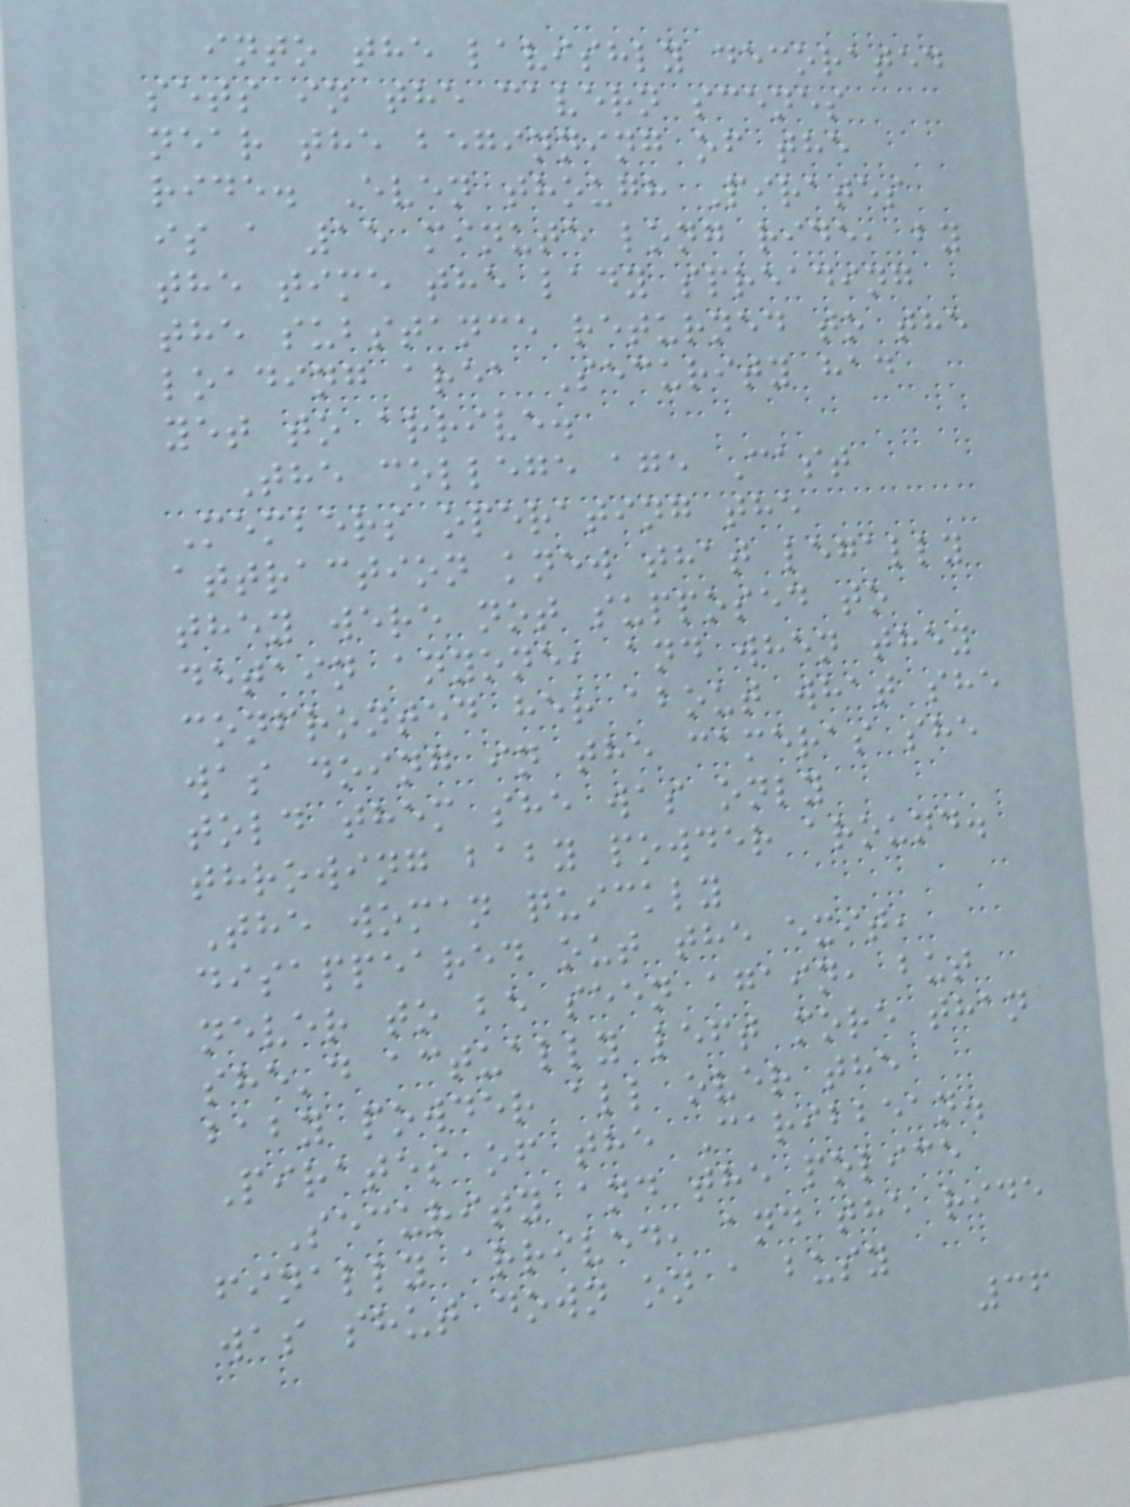into the lavishly decorated
sets in the cavern scenes
near the beginning of the
ride. Even though Pirates
is a 15 minute long ride, by
the time the lady spreading
the substance returned to the
loading area Security had
yet to arrive.
The college age Cast
Members operating the
attraction knew that legally
they were not supposed to
detain anyone, and when they
confronted her about what she
was doing in the cameras she
told them she was only
throwing baby powder around.
The woman quickly
disappeared out the exit,
never to be seen again, but
she'd actually left more than
baby powder all over the
Pirates of the Caribbean.
Security and the police
finally arrived, and the ride
was shut down on a busy
36
